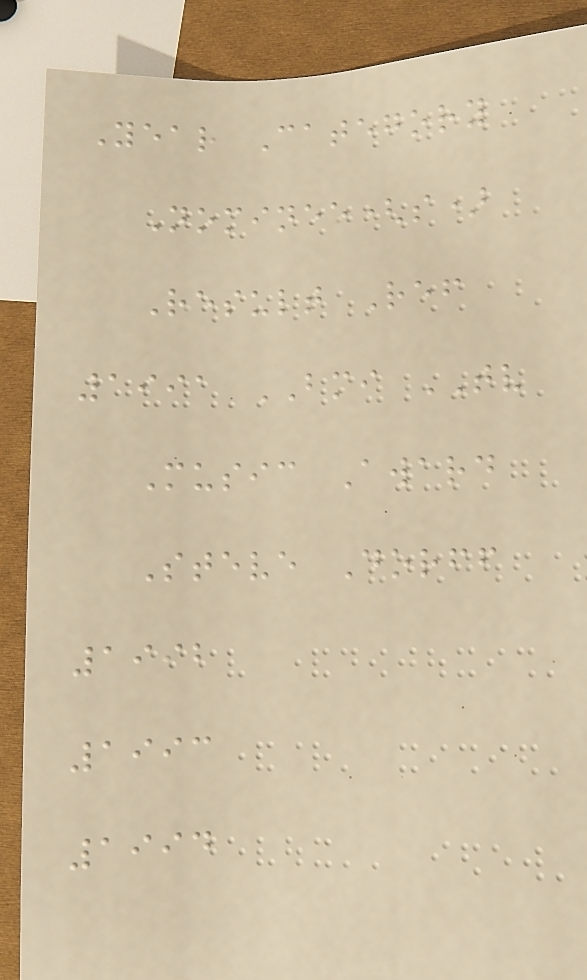Year Category
Nominee(s)
Result Ref
1991 BMI TV
Music Award
Steve Dorff
1992
1993
1994
